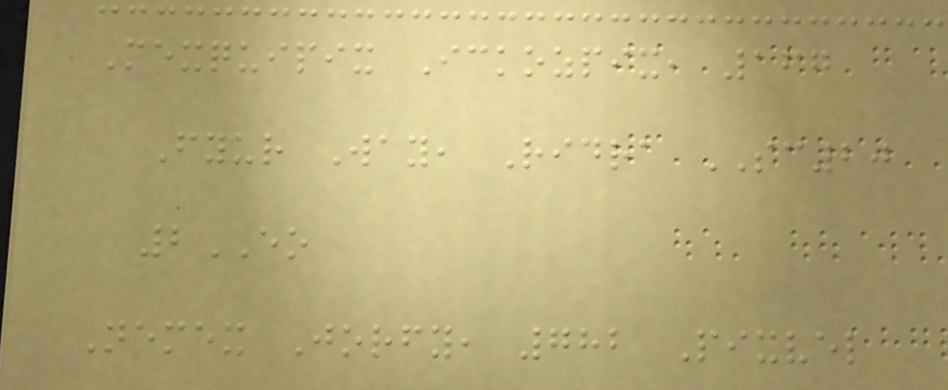Mexquipix Ickozpix, 167
Fyur Way, Ridra SC20
2EO
Nemex Jorfy, 782 Pixvel
